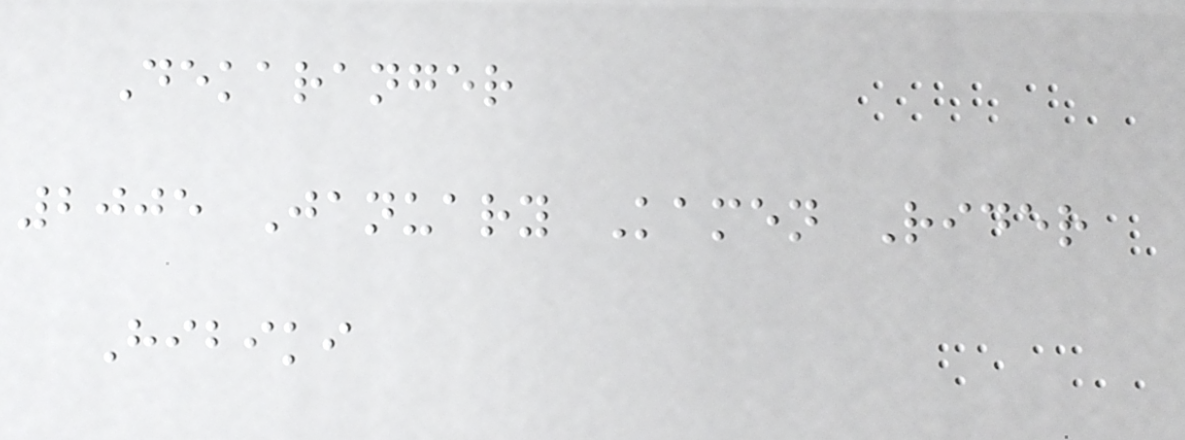Dekaranger
2005 January Kamen Rider
Hibiki
